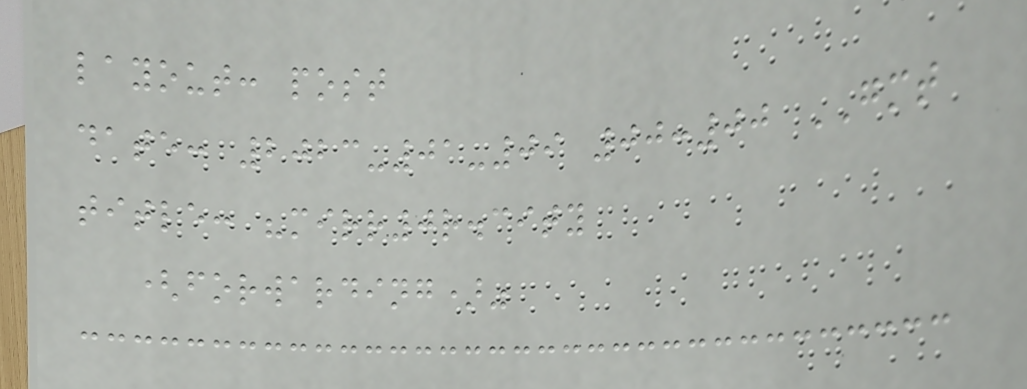layout: post
date: 2023-01-09 00:00 GMT
title: "mirr0r.city
(forwarding)"
